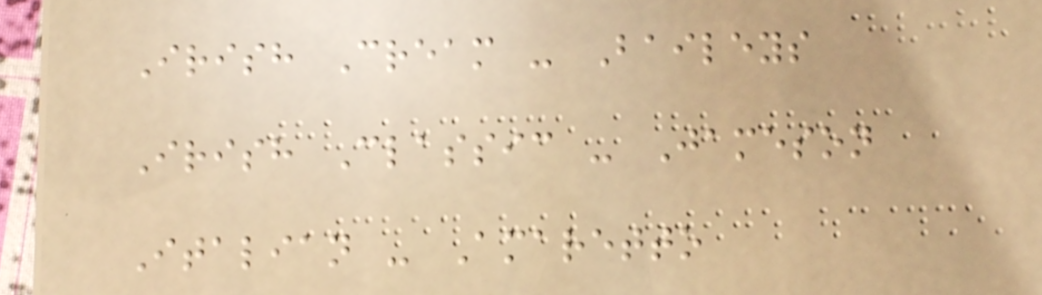Irish Cream - Baileys
Irish Classic - Jameson
Italian - Amaretto
